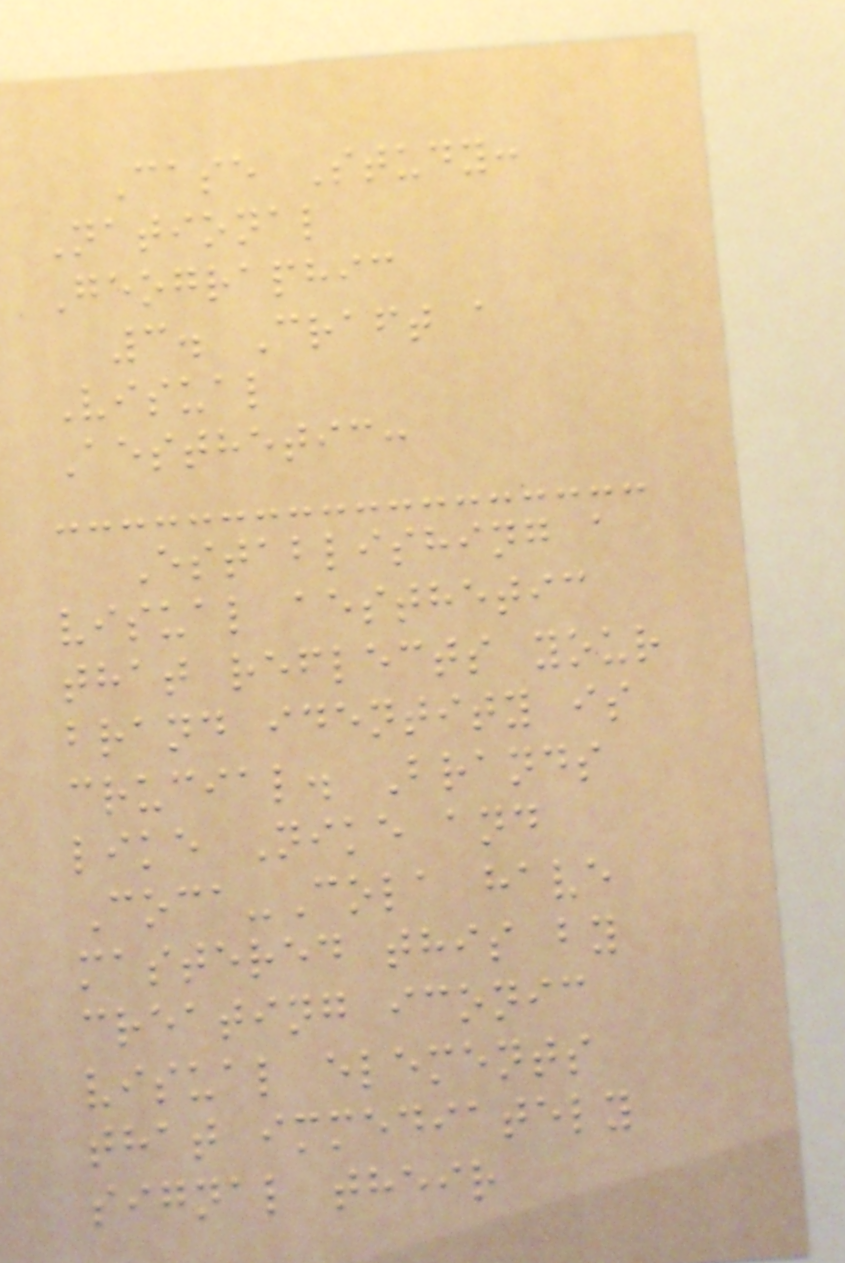Case Study:
National
Geographic
3. Craft a
Visual
Aesthetic:
Establishing a
visual aesthetic
that reflects your
brand identity is
crucial. Brands
like Nike and
Coca-Cola have
mastered this by
creating iconic
visual elements
that immediately
signal their
